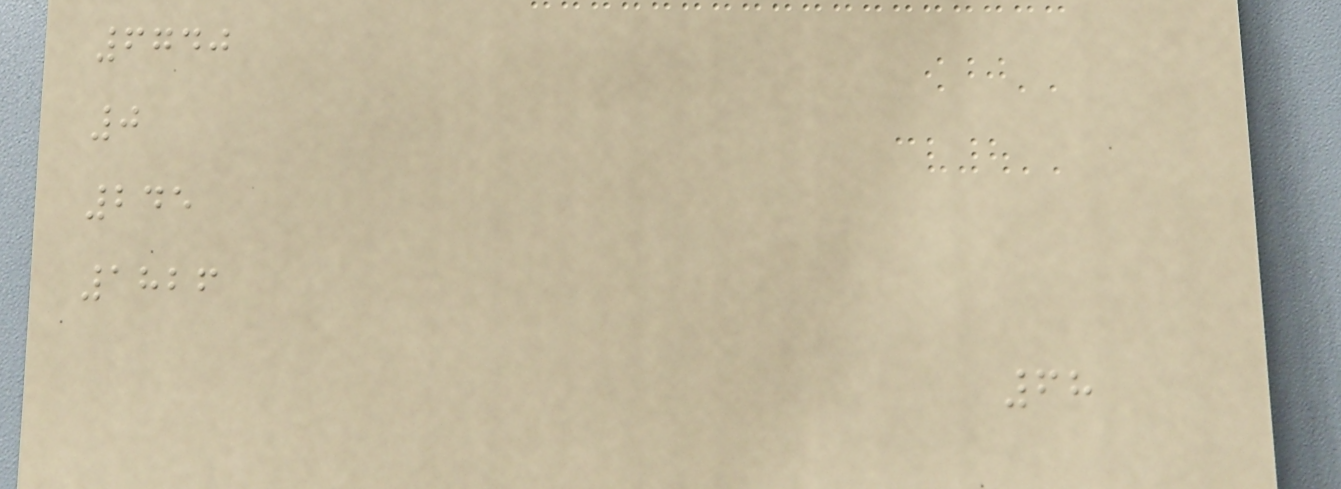6740
0
245
1826
68
